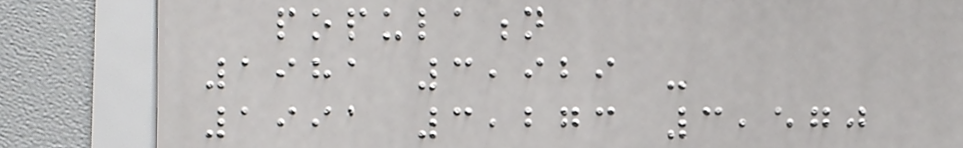population
1981 3,929 -
1991 3,273 3,570
